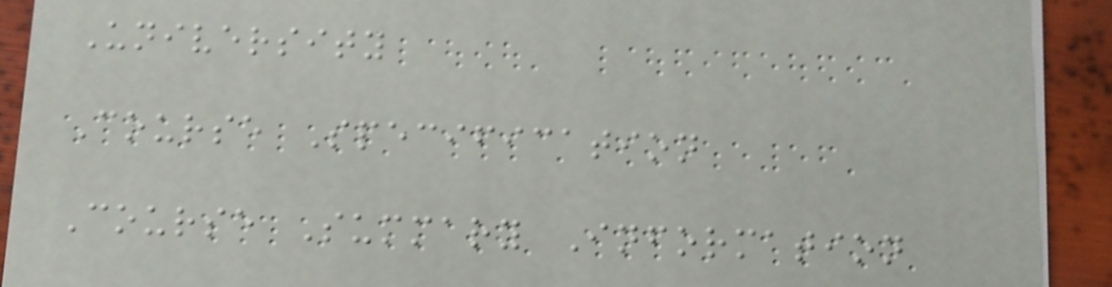University
Course Specification
Course Summary Information
